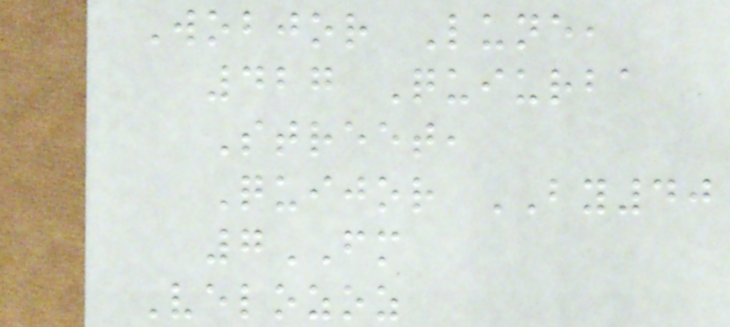Wobjor Lune,
427 Quiurba
Street,
Quijor BY40
7FM
Velozoz
